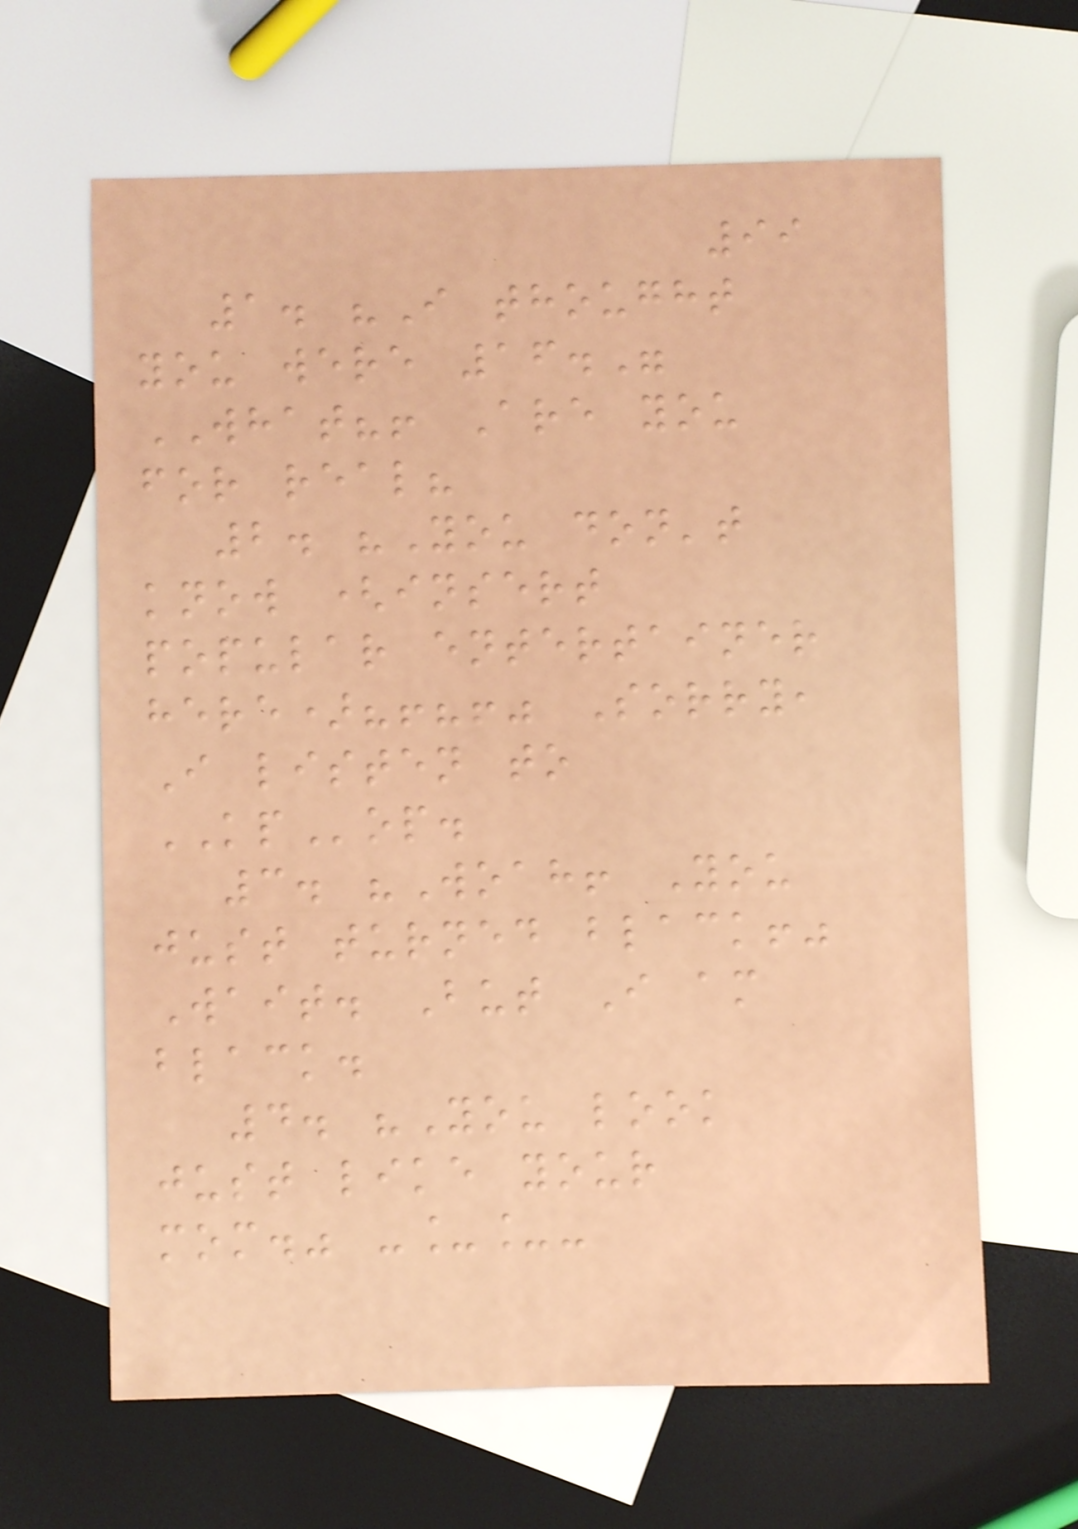99
1. "I thought
you were 16."
WHAT?! Are you
for real?
2. "You don't
know (insert
popular entertainer
here)?!?!" Sorry,
I listen to
KPop.
3. "Woah! You
just turned black!"
Wait. But I am
black.
4. "You look
just like your
mom." -__-
